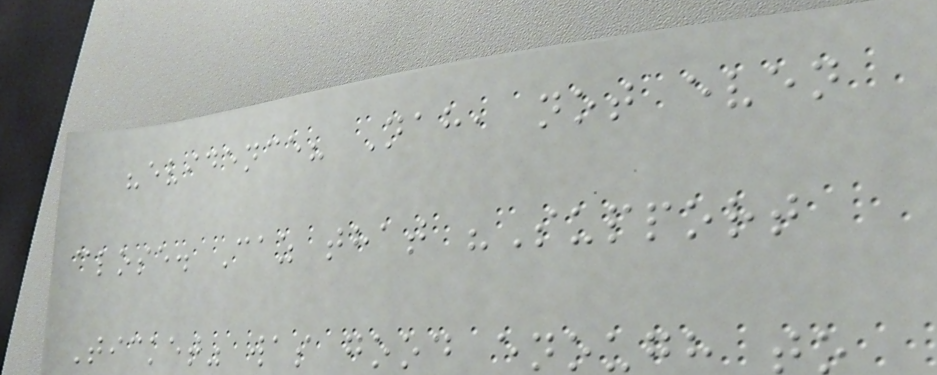"evidence? Nah, not even
close. Caz that "Support
Ticket" was good enough to
